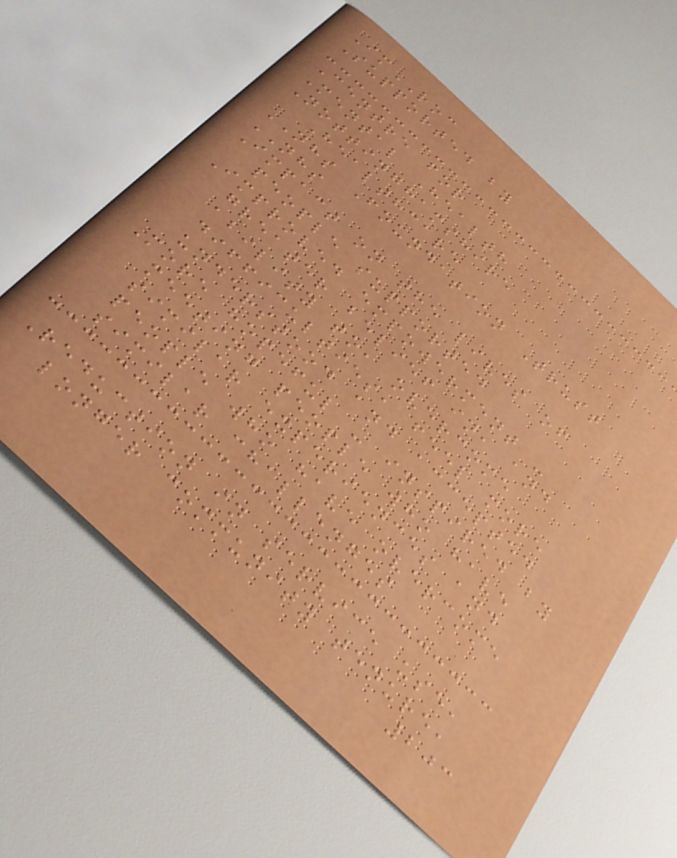ImROC
Supported by
Centre for
Mental Health
Nottinghamshire
Healthcare
NHS Foundation Trust
NHS
Impact on the lives of
people supported
Improved empowerment -
greater belief in, and
ability to, overcome
difficulties, feel more
understood and accepted
More hopeful - inspired by
meeting people who have
similar experiences and
people who have overcome
similar challenges
Reduction in service use,
longer community tenure,
203
